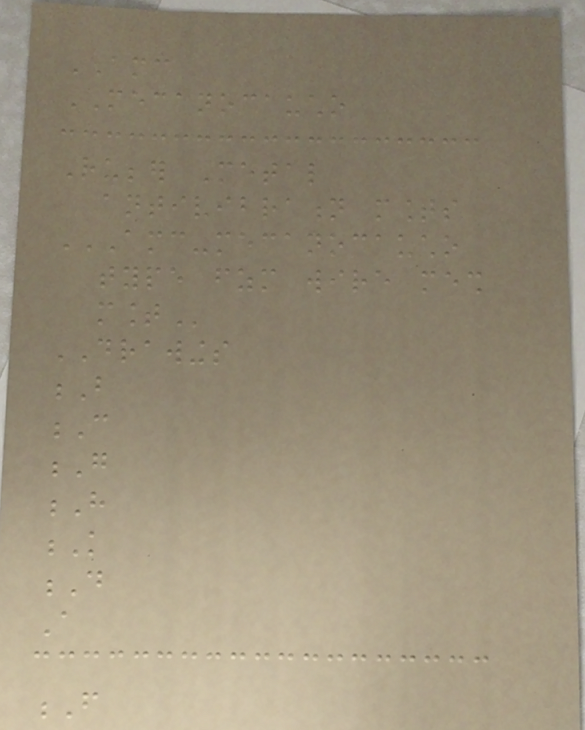AMC
MECANOCAUCHO
Rubber Metal
antivibration mounts
AMC-MECANOCAUCHO
TYPE FZM WIRE MESH
MOUNT
DRAWINGS
B
C
G
H
K
D
A
F
